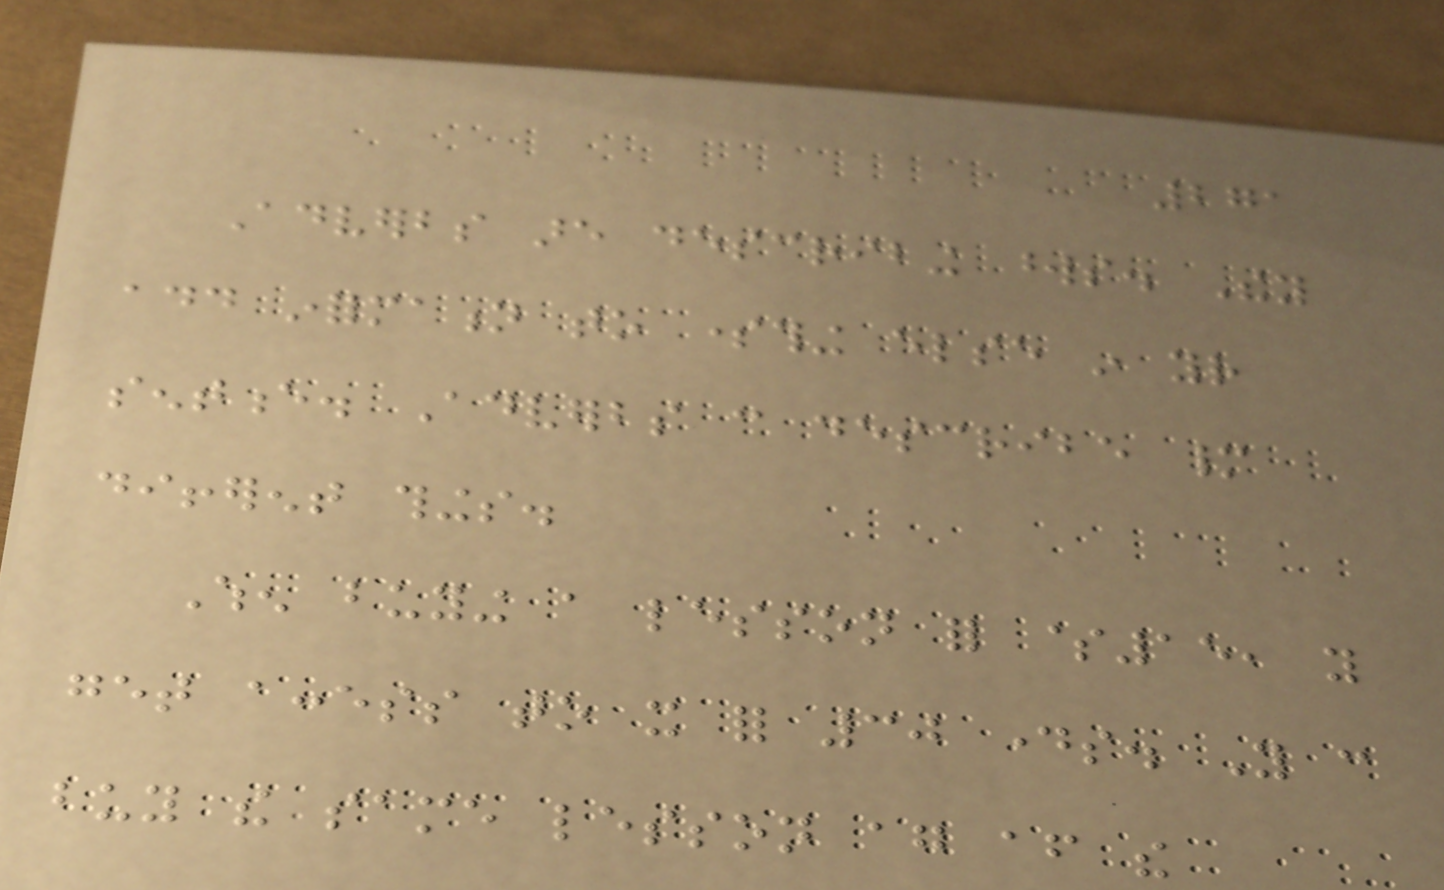271
Adverbs are describing words. They
add information to something else in your
sentence. Adverbs can describe many
different things.
When buying a lesson for $15, you
get access to it for 30 days. You can
buy the same lesson again after the
